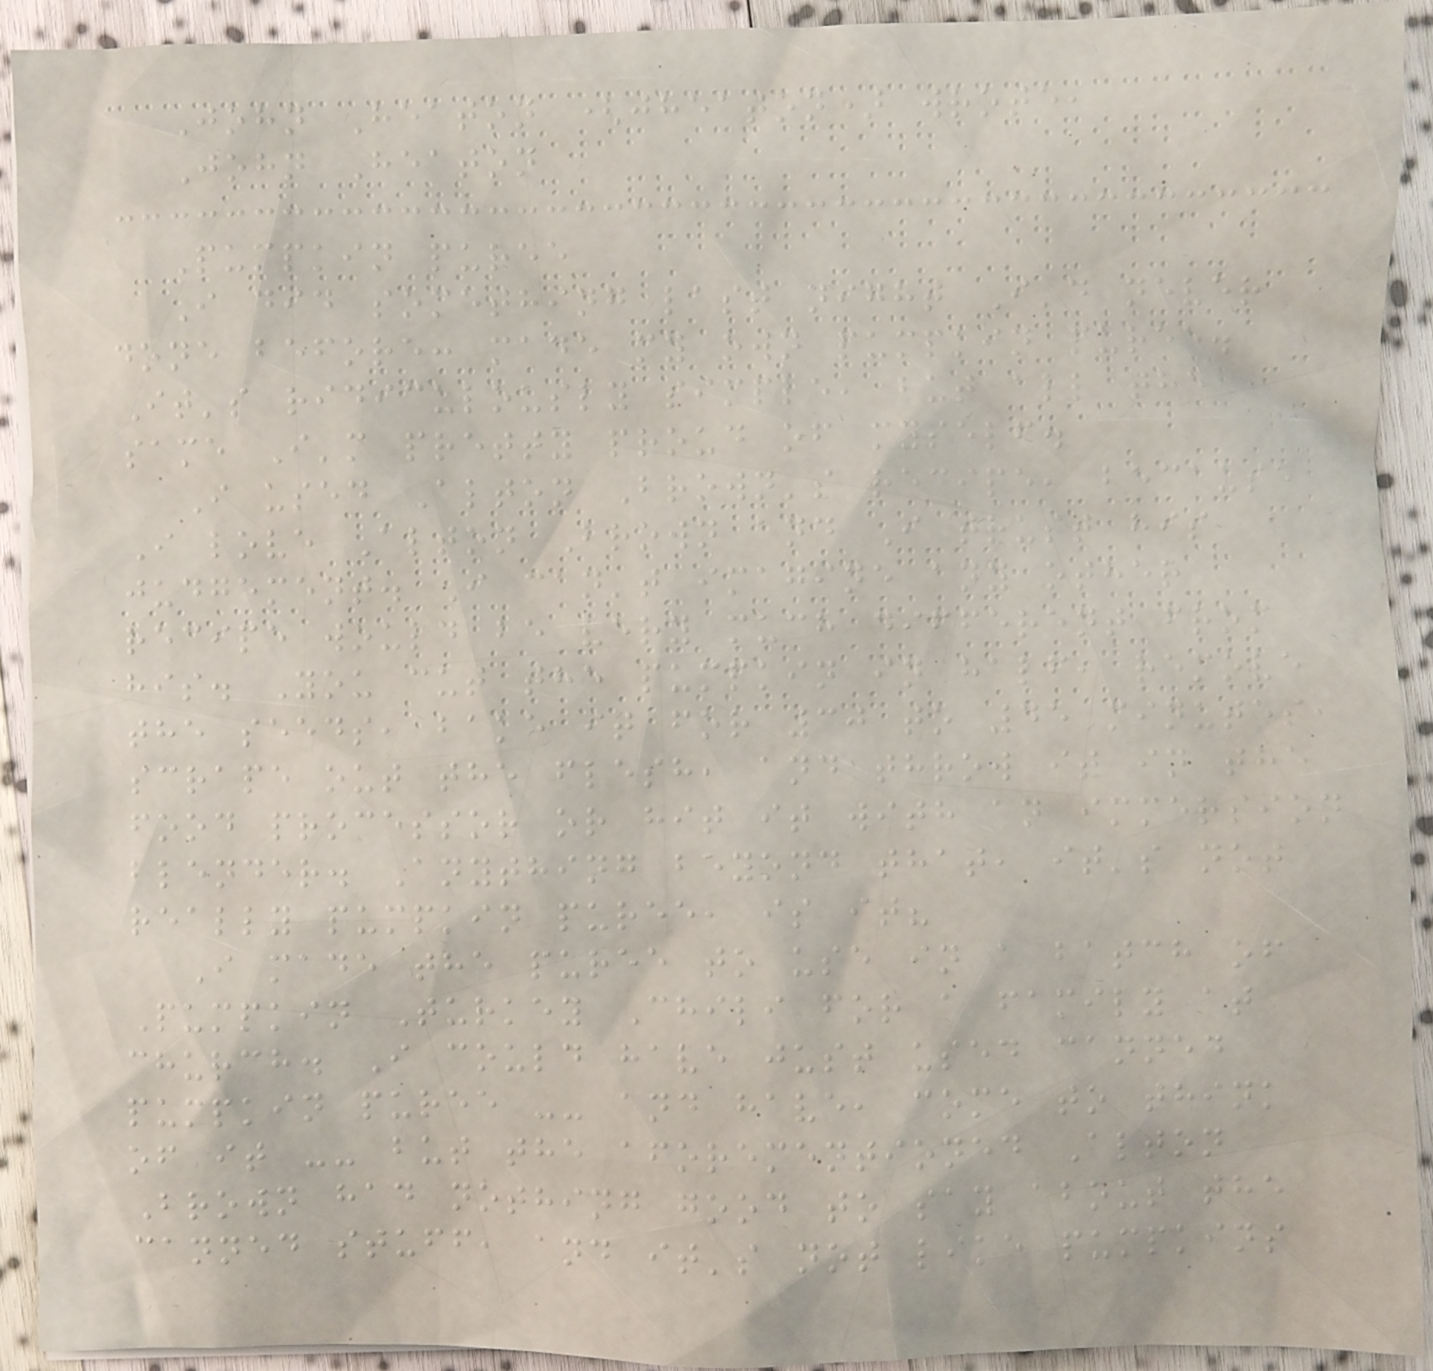John Heaton (jheaton) wrote,
John Heaton
Pumpkin puree
I did something last night I'd never
done before: made my own pumpkin puree.
It's ridiculously simple, but all the
same I'm pretty proud of myself.
I used Alton Brown's recipe, because
I love Alton Brown and I trust his
judgement. I can't imagine any other
recipe would be very much different from
his. You cut the pumpkin in half, remove
the seeds, bake it for 30 to 45 minutes,
scrape out the flesh, and throw it in the
food processor or hit it with an immersion
blender. Anything beyond that, it's not
really pumpkin puree, is it?
I made the puree to use in a batch of
Pumpkin Turkey Chili for a family at
church. I could have just used canned
pumpkin puree -- and have, come to think
of it -- but the aforementioned Alton
Brown had nothing good to say about the
canned stuff, and it's not like pumpkins
